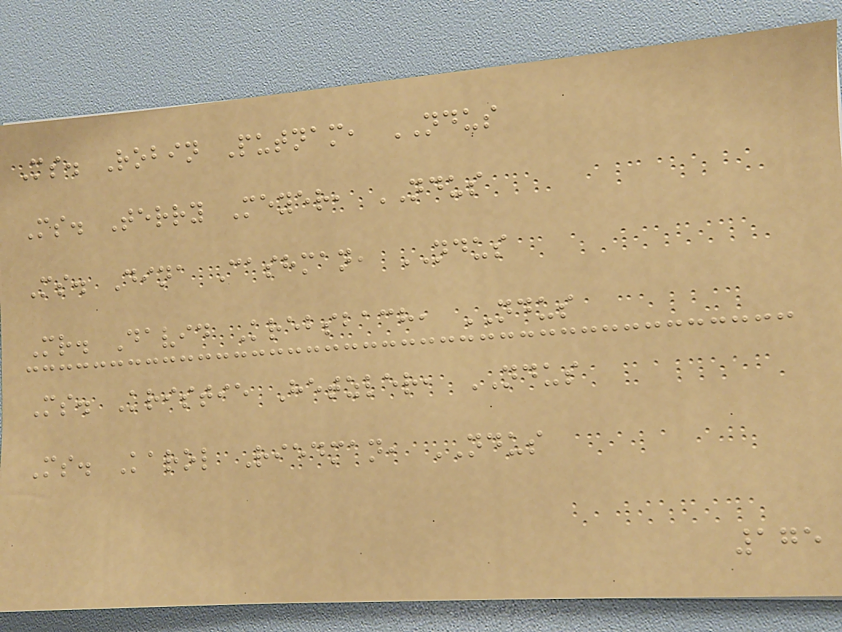Ms. Robin Putnam, NDUS
Ms. Terry Meyer, NDUS
Ms. Dina Cashman, NDUS
Mr. David Krebsbach, NDUS
Ms. Kristie Hetzler, NDUS
Ms. Karol Riedman, NDUS
175
